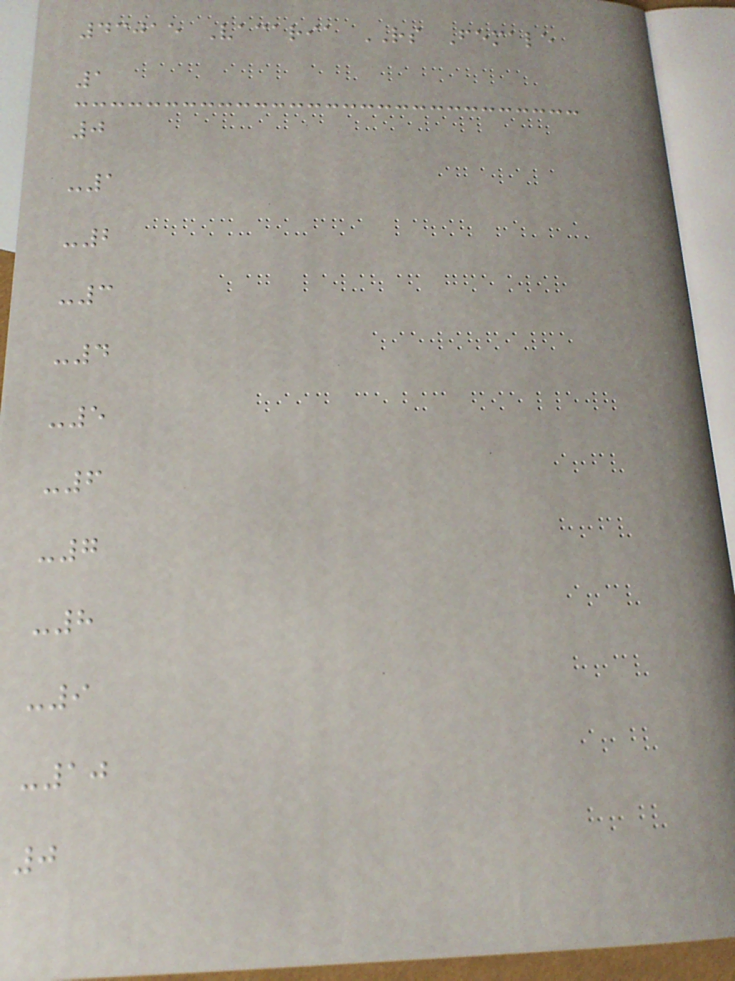43015 Vacaria RS Female
1
0
-1
-2
-3
-4
-5
-6
-7
-8
-9
-10
0
